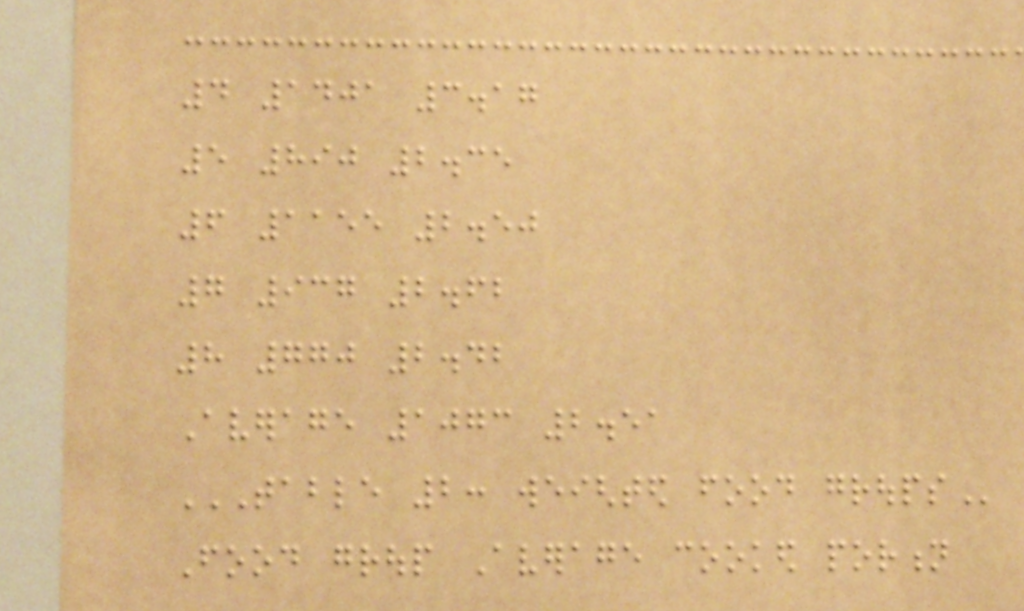4 1401 3.17
5 890 2.35
6 1155 2.50
7 937 2.62
8 770 2.42
Average 1073 2.51
TABLE 2: WEIGHTED FOOD GROUPS
Food group Average cooked portion
